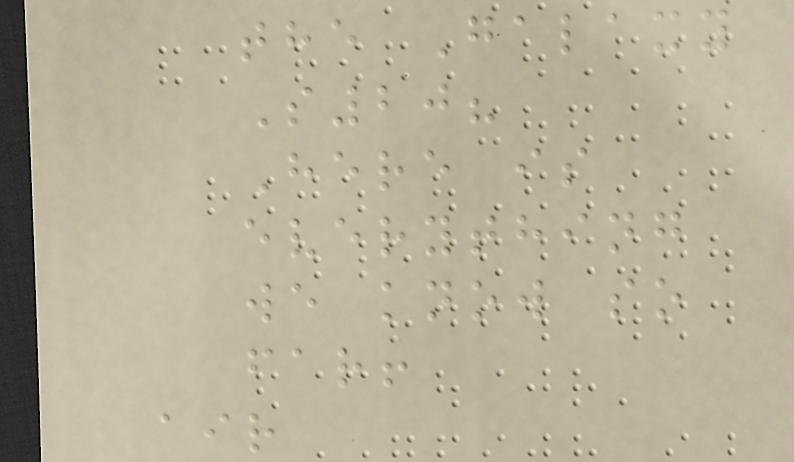the Galaxy
S20?
Here is
everything
we know so
far!
air
